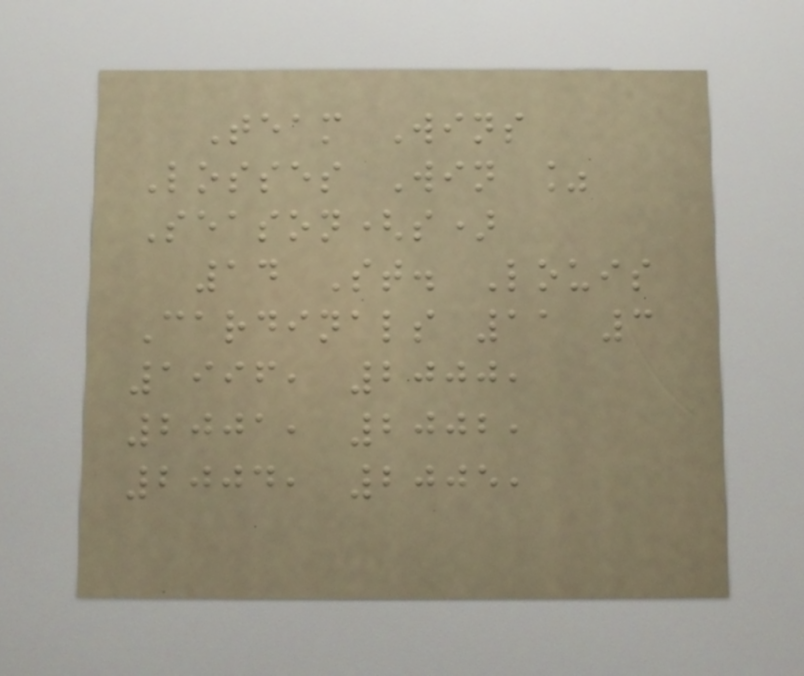Team Wins
Losses Win %
Season(s)
14 St. Louis
Cardinals 11 3
1996, 2000,
2001, 2002,
2004, 2005,
